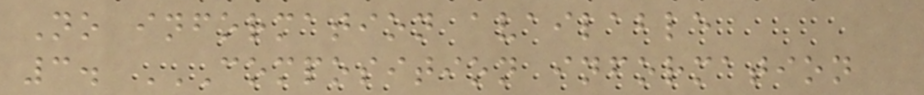No information available
3. COMPOSITION INFORMATION
